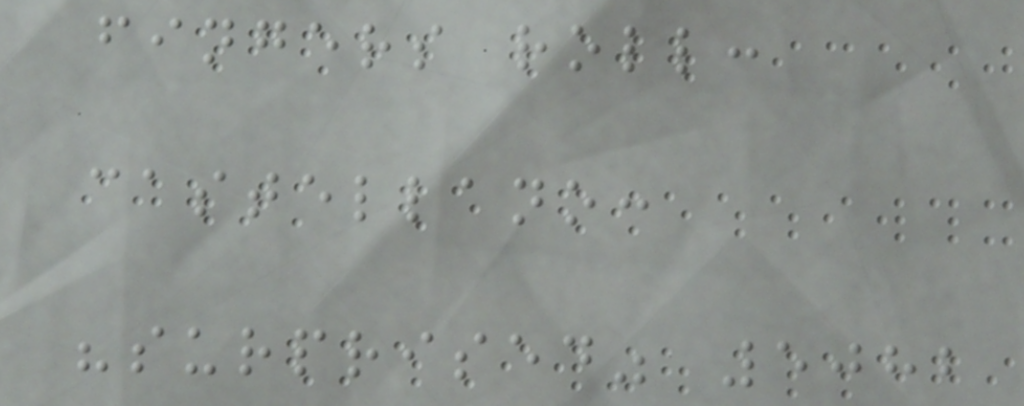fingers roll:
castellano:
"surprised" 5082
